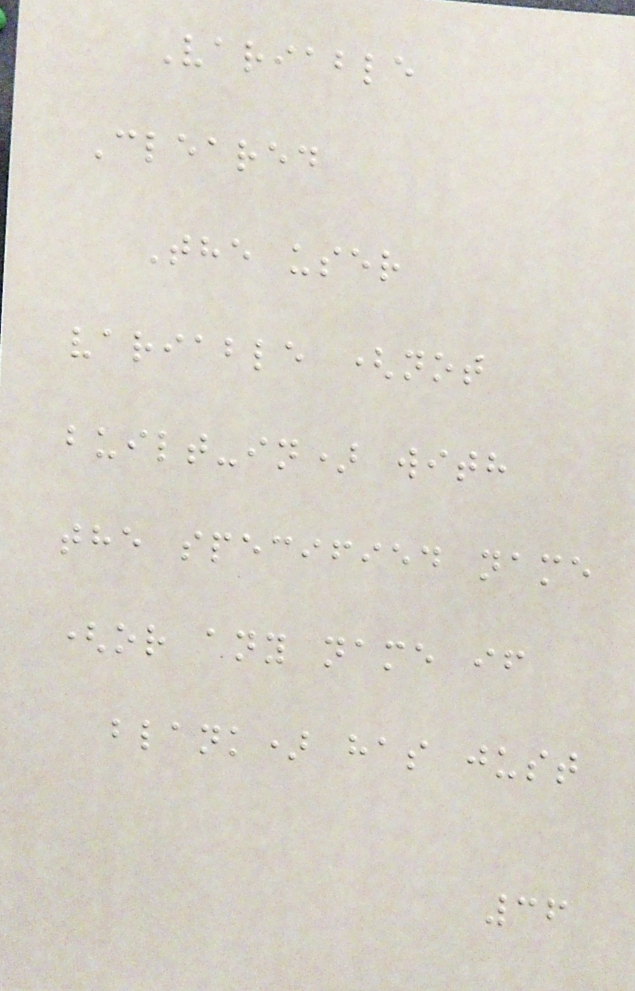Variable
Cleared
The user
variable (not
built-in) with
the specified name
(or any name if
blank) has just
36
